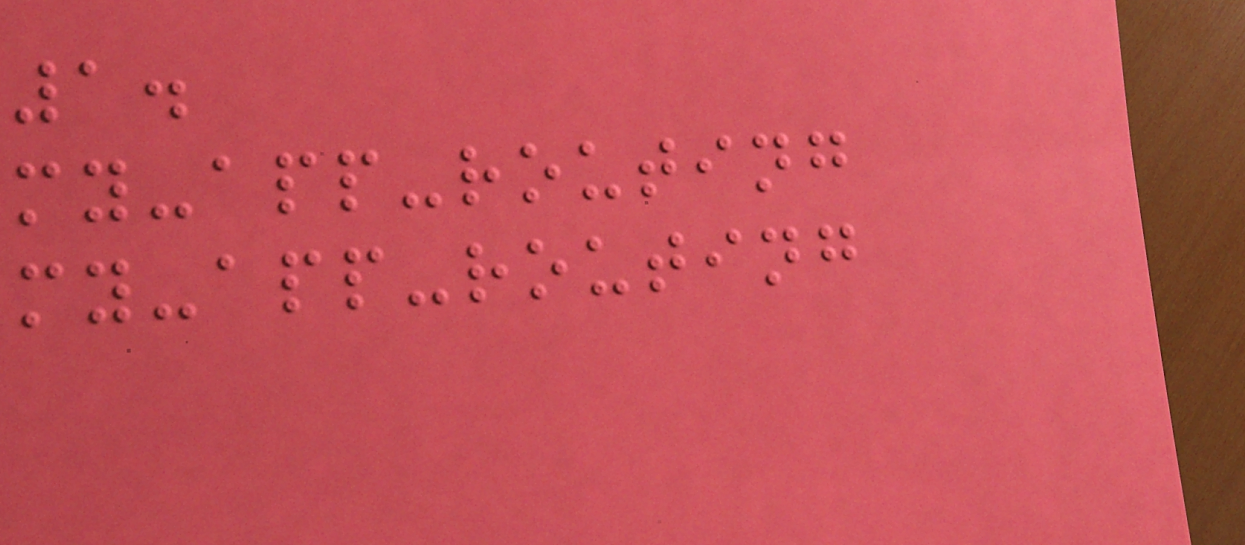1.
my-app-routing
my-app-routing
